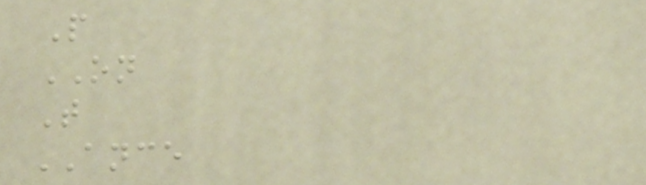P
ON
T
ANCE
